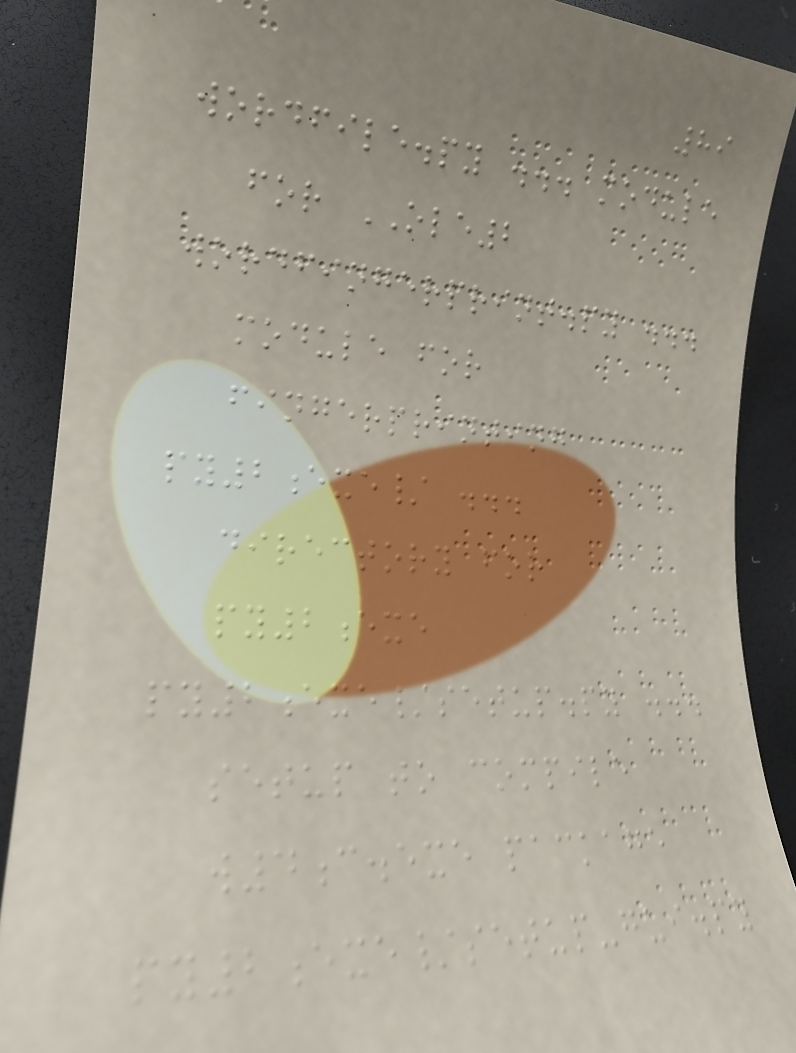89
wordfile.py ... module
for OLE2
wordfingerprint.py ...
module for
fingerprinting
py2exe/ ...
directory for
py2exe
py2exe/setup.py ...
setup to compile
w4c.exe package
py2exe/setup-gui.py
